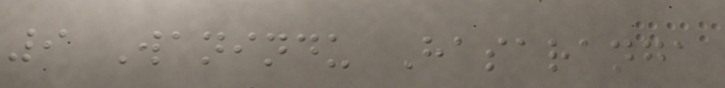9 Wanindu Hasaranga
